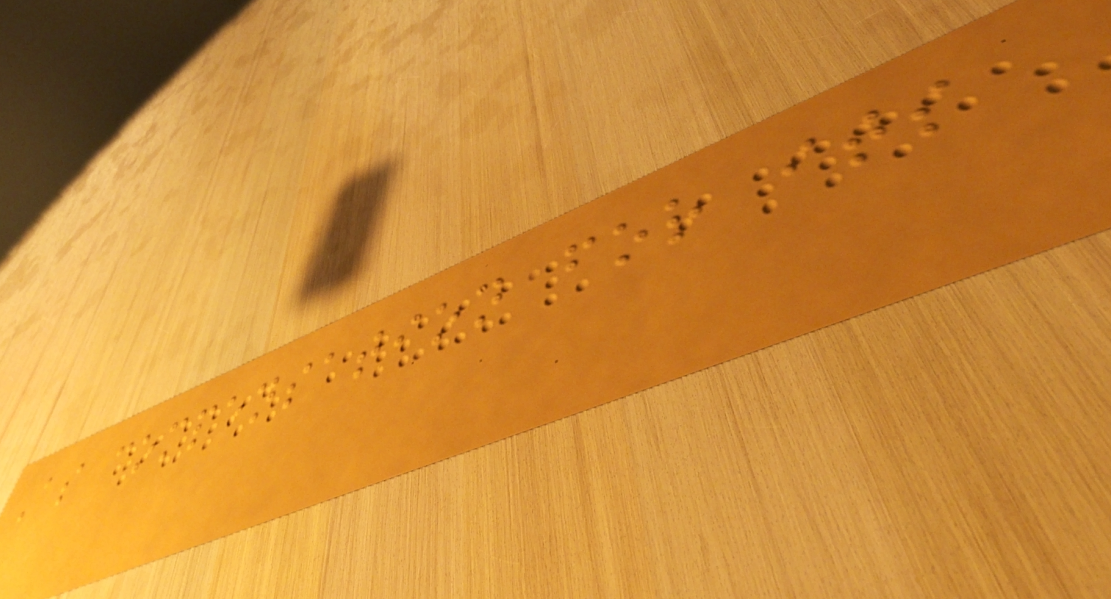As compensation for its
